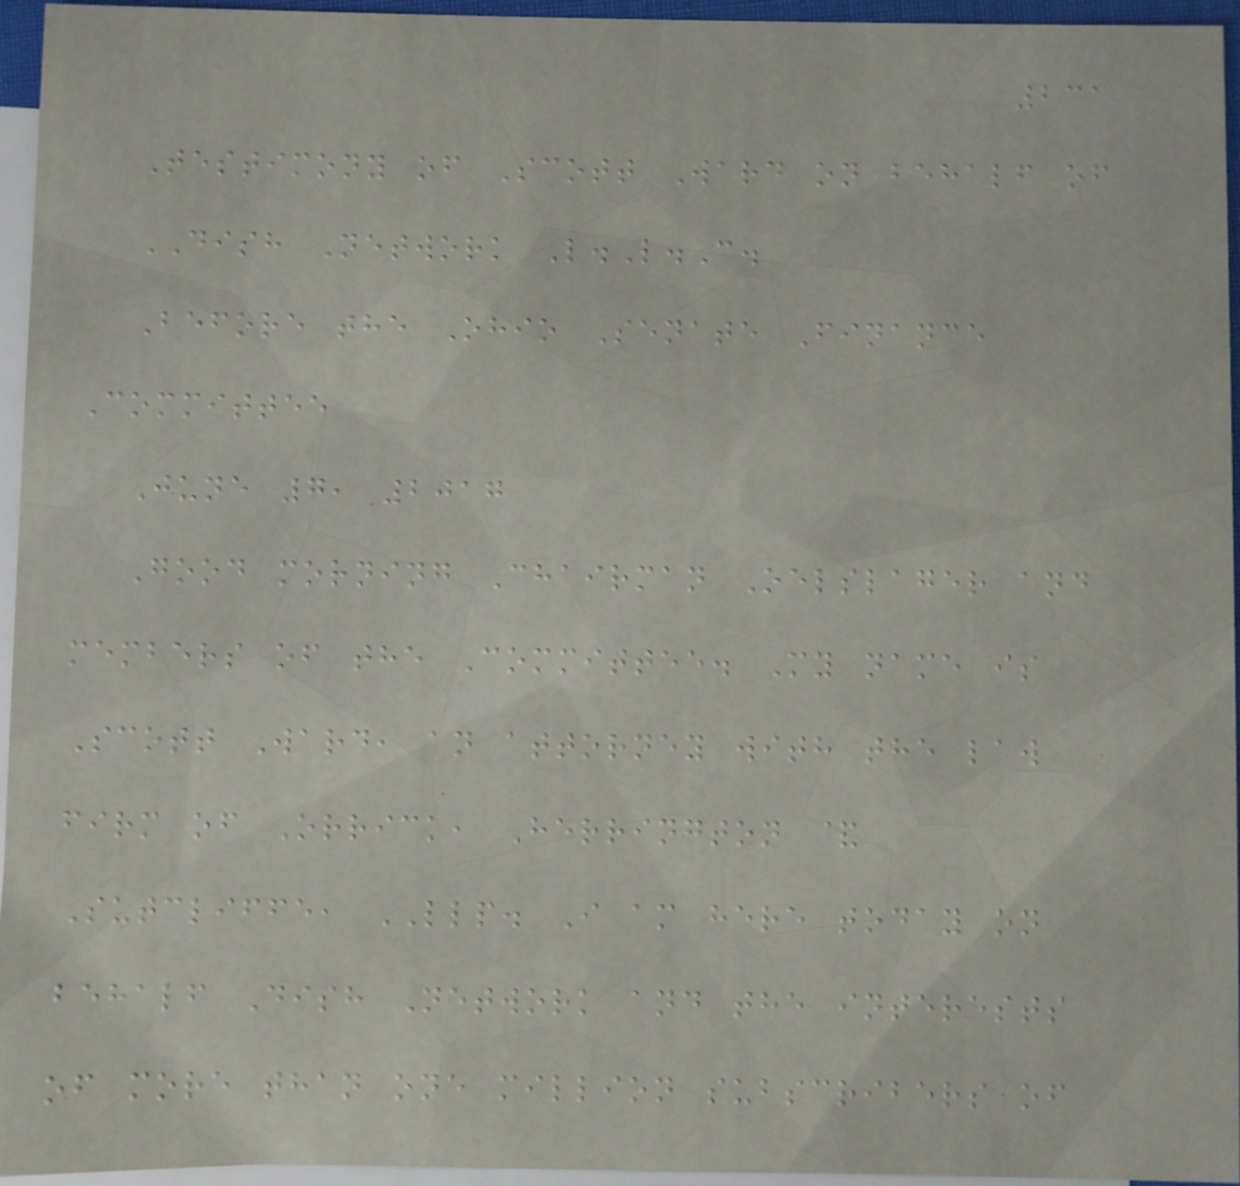231
Testimony of Scott Ward on behalf of
DISH Network L.L.C.
Before the Ohio Senate Finance
Committee
June 7, 2017
Good morning Chairman Oelslager and
members of the Committee. My name is
Scott Ward, an attorney with the law
firm of Orrick, Herrington &
Sutcliffe, LLP. I am here today on
behalf Dish Network and the interests
of more than one million subscribers of
